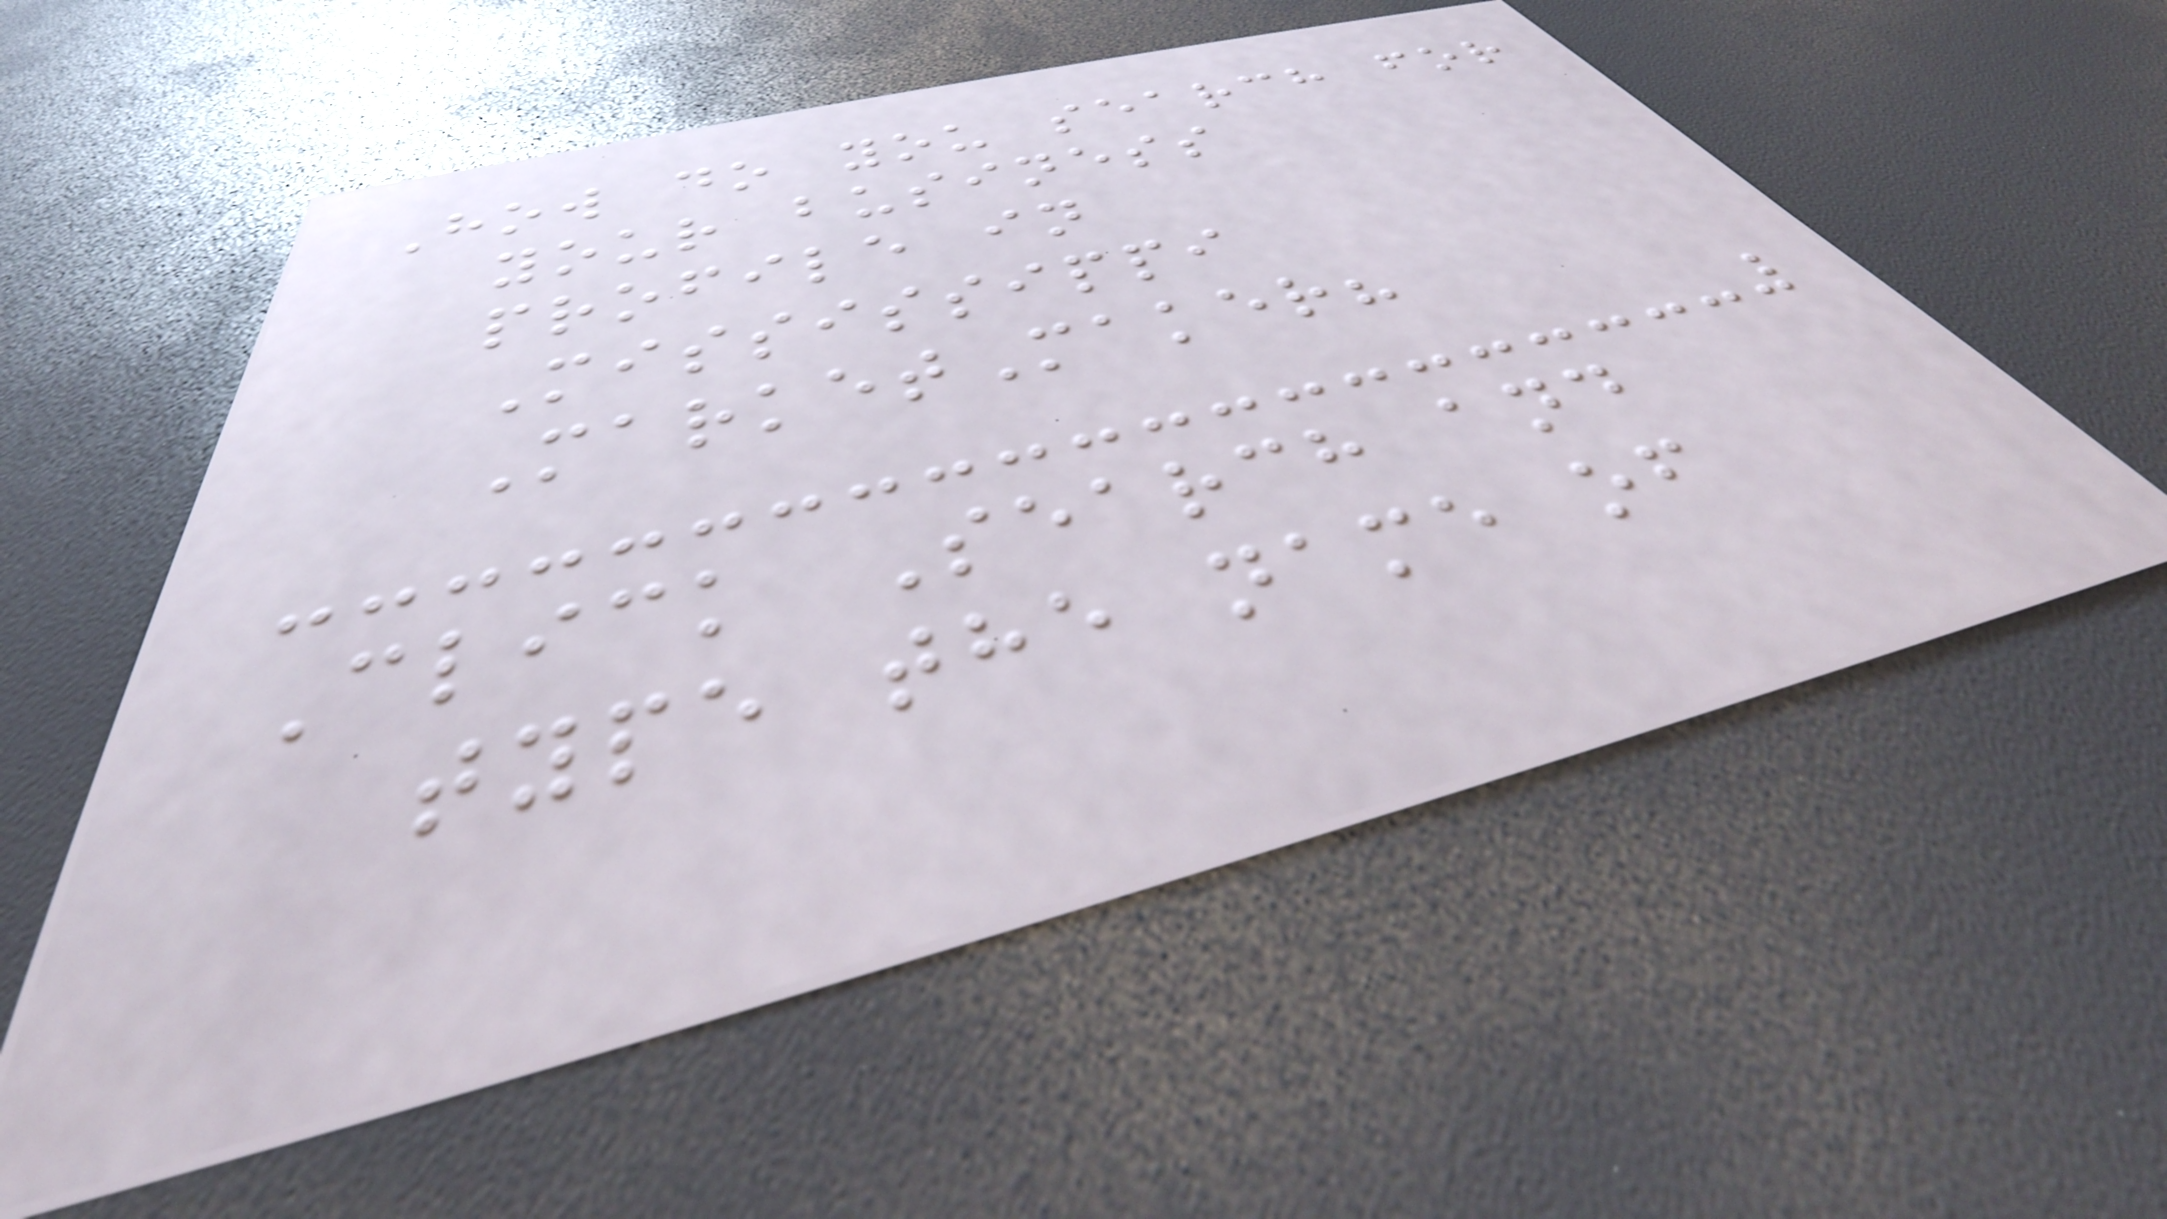How do you search for
your business
profile in
Mississippi
MarketMaker?
Click Search and
type the name of
